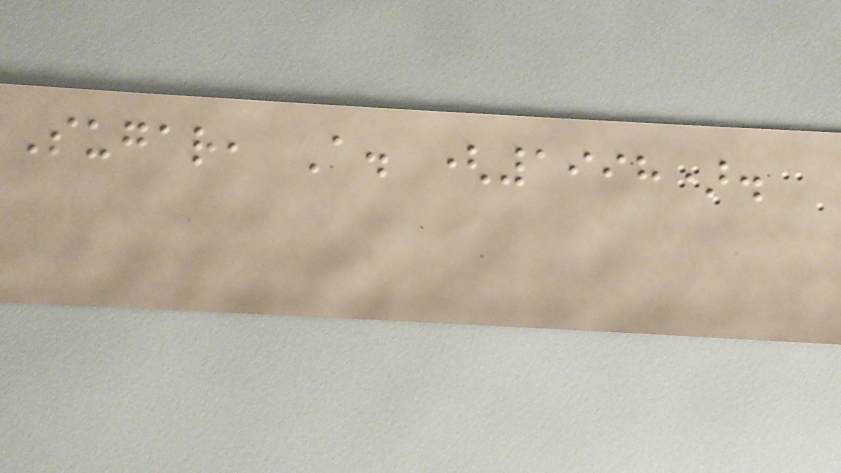Sugar, A. (1998).
